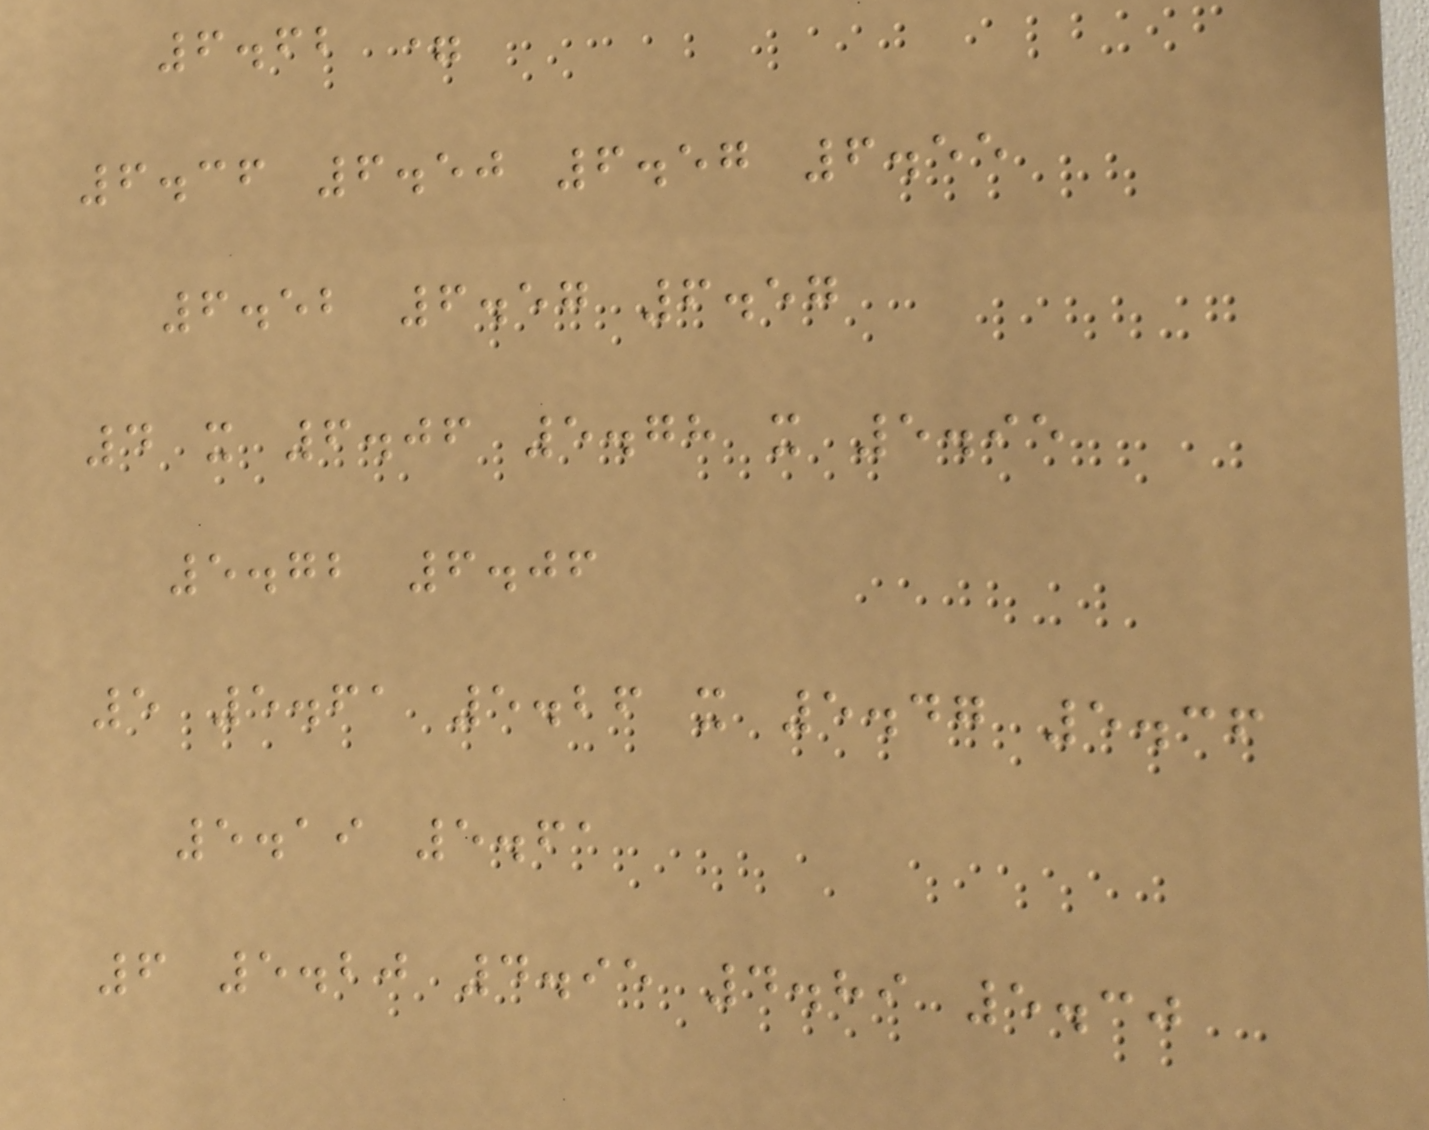6.62 =
6.36 6.50 6.57 6.55
6.52 6.57 6.57
4 x 6.06 5.78 x 5.95
5.72 6.06
5 5.61 5.26 x 5.47 5.36
5.19 5.61
6 5.20 4.95 4.89 5.30
